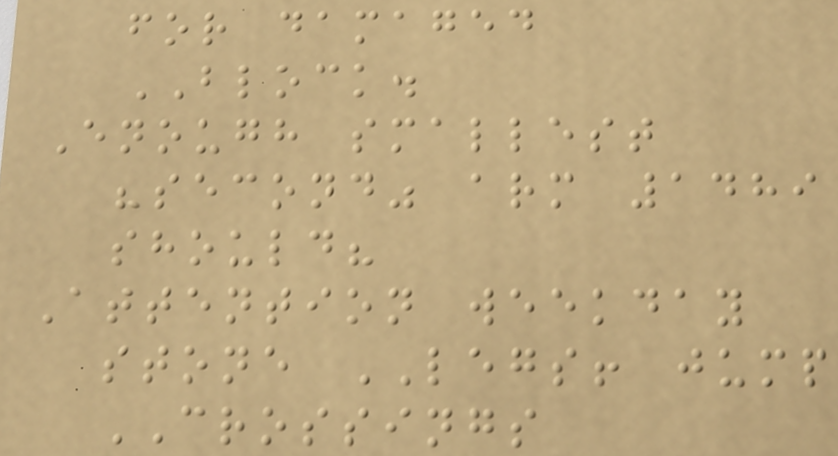for damaged
BLOCK.
Enough smallest
"second" arm 1489
should?
Attention weekday
stone LEGS! jump
CROSSINGS
